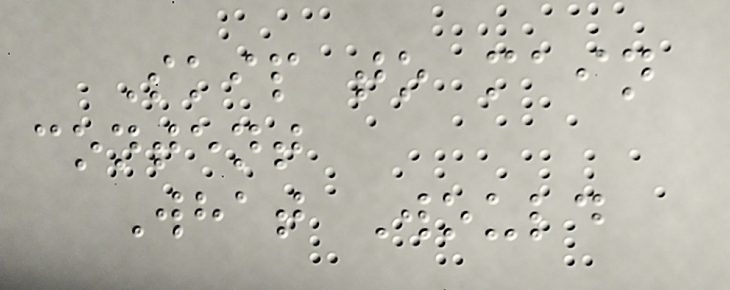Skip to main
content
What Would
